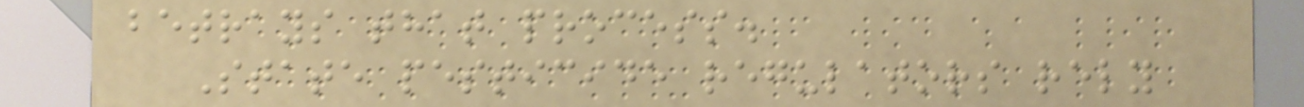betrays that process.
State pesticide regulators rely
